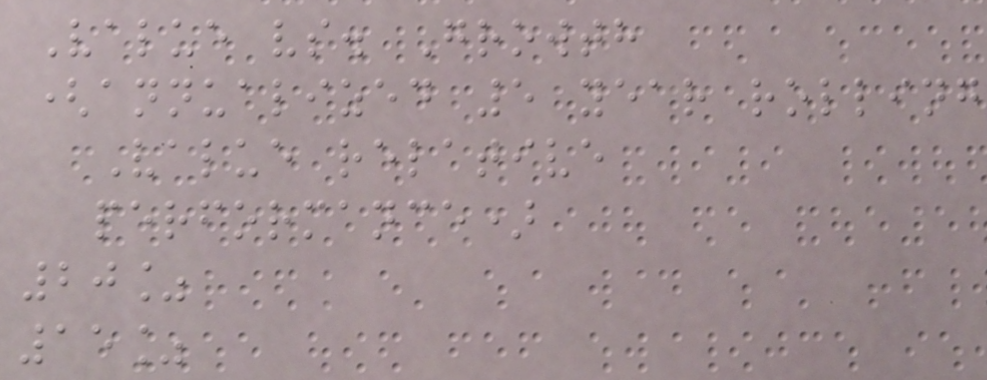Value vs. Growth
(annualized 5 year rolling
Value relative
performance)
20%
15%
